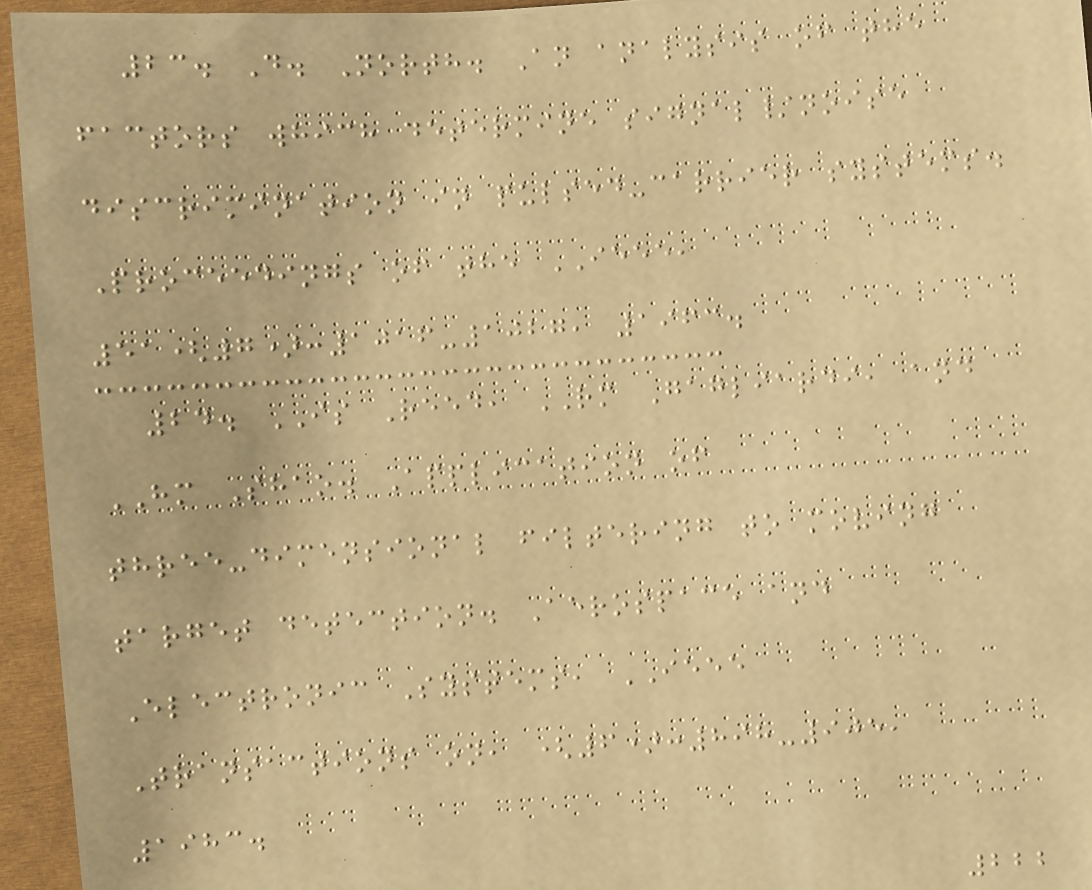23. D. North. An analysis of the
factors which determine signal/noise
discrimination in pulsed-carrier systems.
Proceedings of the IEEE,
51(7):1016-1027, 1963.
24. IS Reed, RM Gagliardi, and
HM Shao. Application of
three-dimensional filtering to moving
target detection. Aerospace and
Electronic Systems, IEEE
Transactions on, (6):898-905,
1983.
222
